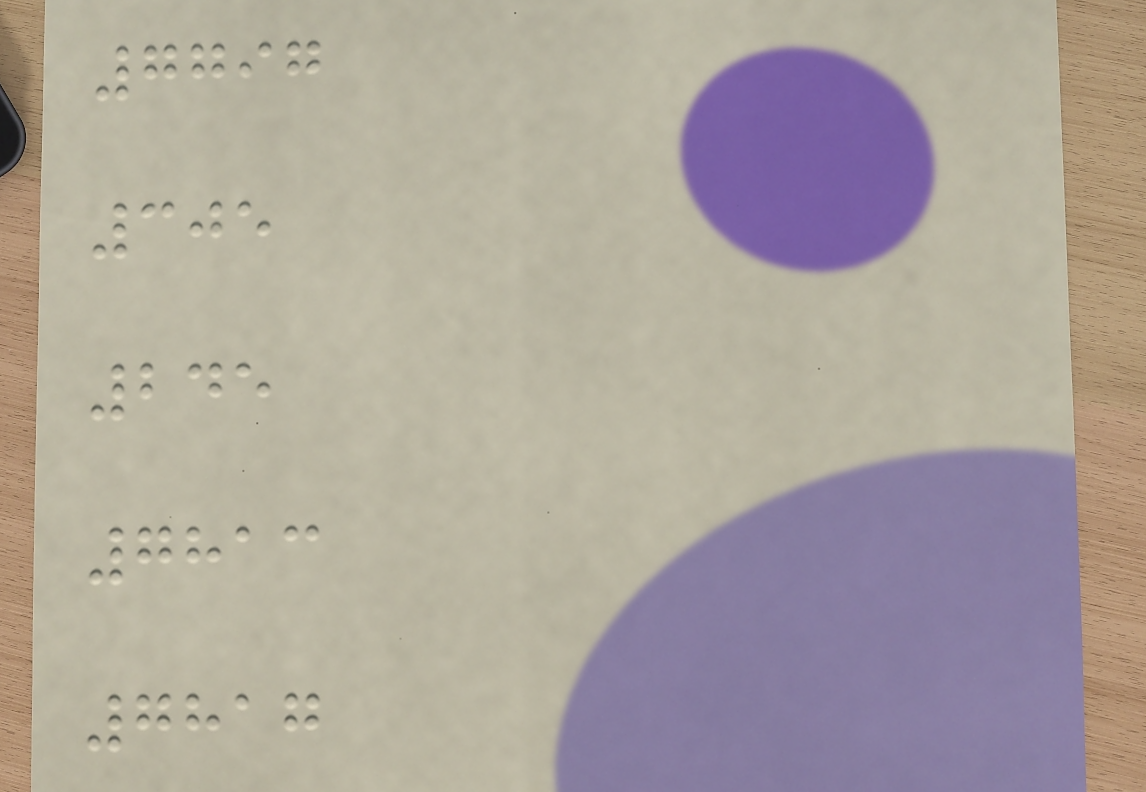7797
305
245
7813
7817
